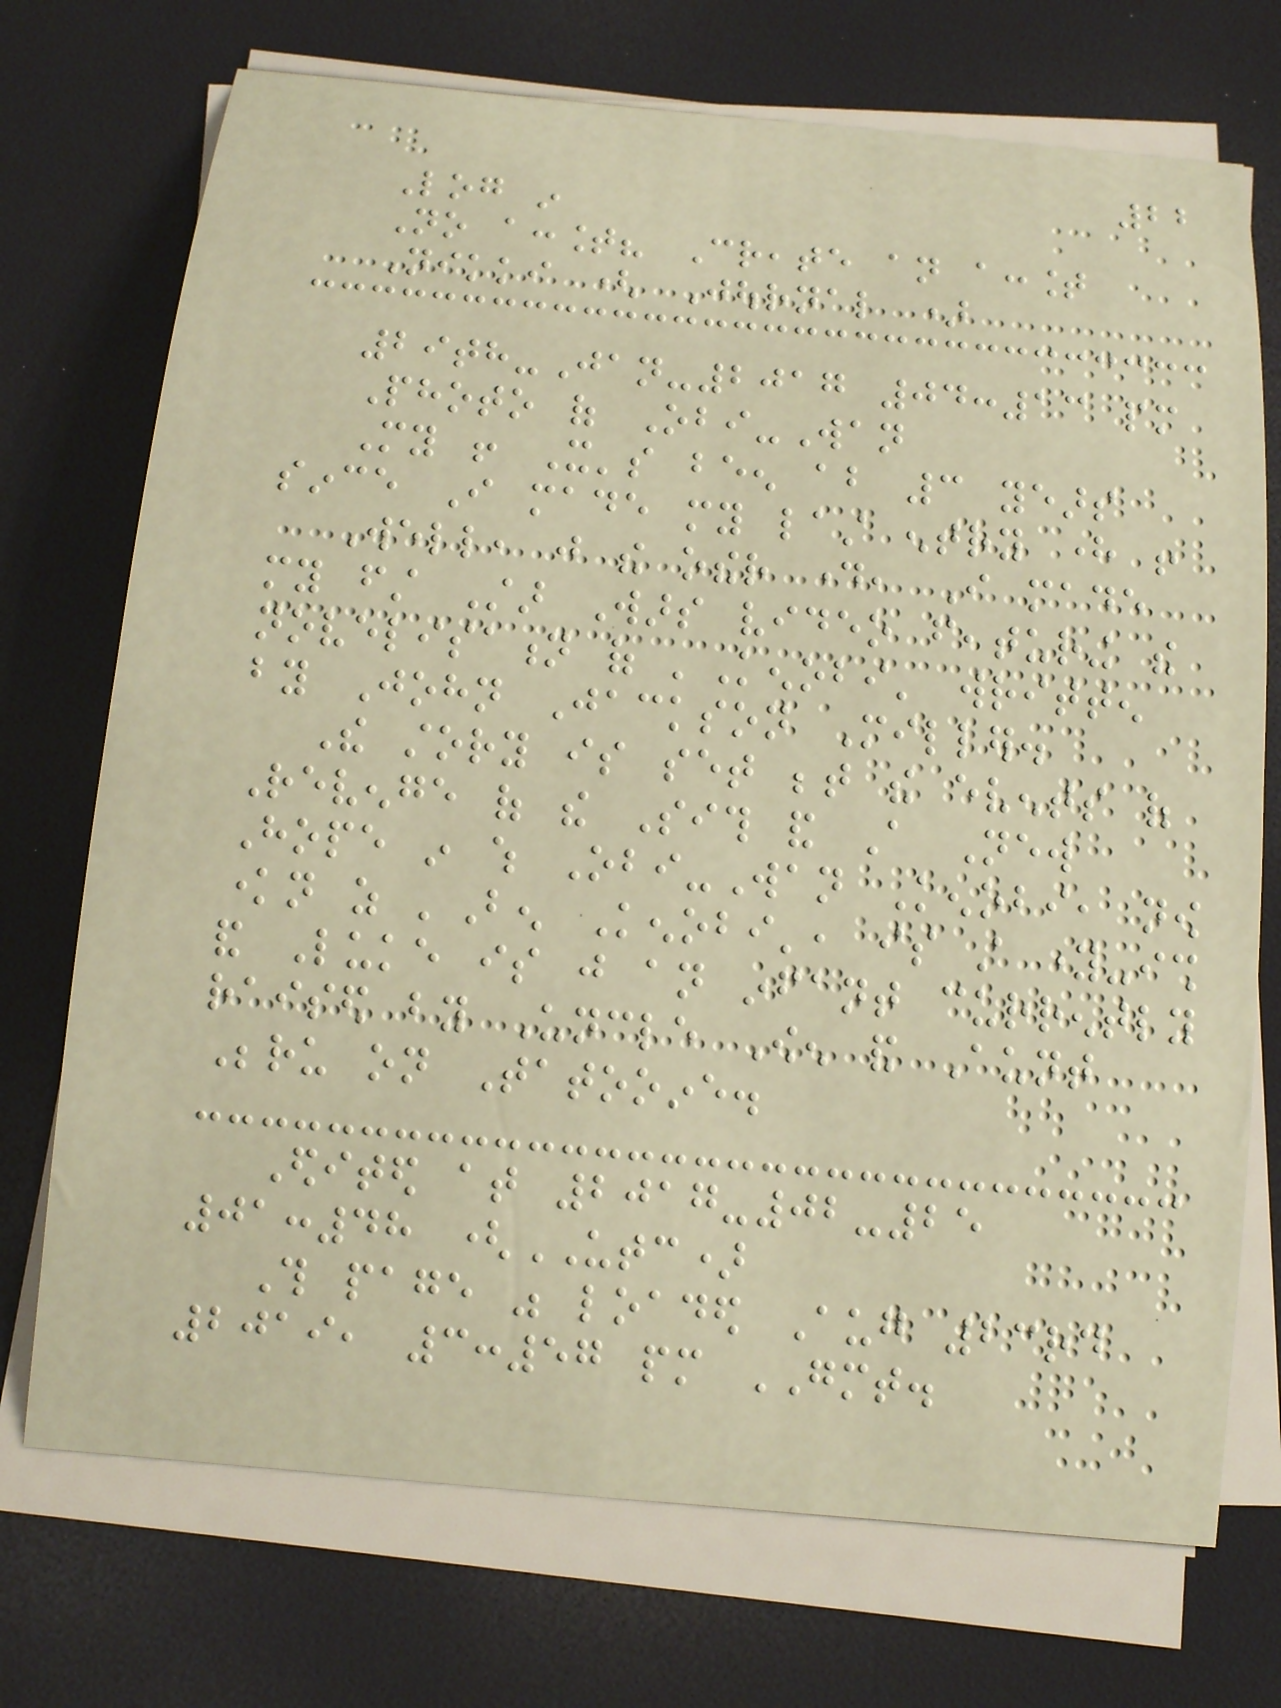22
Log in
No account? Create an account
Nikki ( Journal )
29th-Jan-2017 04:13 pm
Photo of Obi-Wan
My ! It's been about 3 years
since I made my last entry here !
Well, just the other day, I made
my first Star Wars video featuring the
novelisation of 'Kenobi' written
by John Jackson Miller.
The story is set between the events of
Revenge of the Sith and A New
Hope in which Obi-Wan Kenobi, now
known as 'Ben Kenobi', is still young-ish
and Luke is just an infant currently
raised by Uncle Owen and Aunt
Beru on Tatooine.
Edited at 2017-02-25
01:48 (UTC)
This page was loaded Aug 23rd
2019, 3:57 pm GMT.
